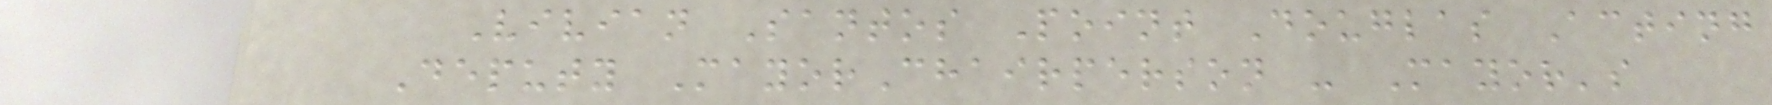Vivian Santos Point Douglas Acting
Deputy MayorChairperson - Mayor's
